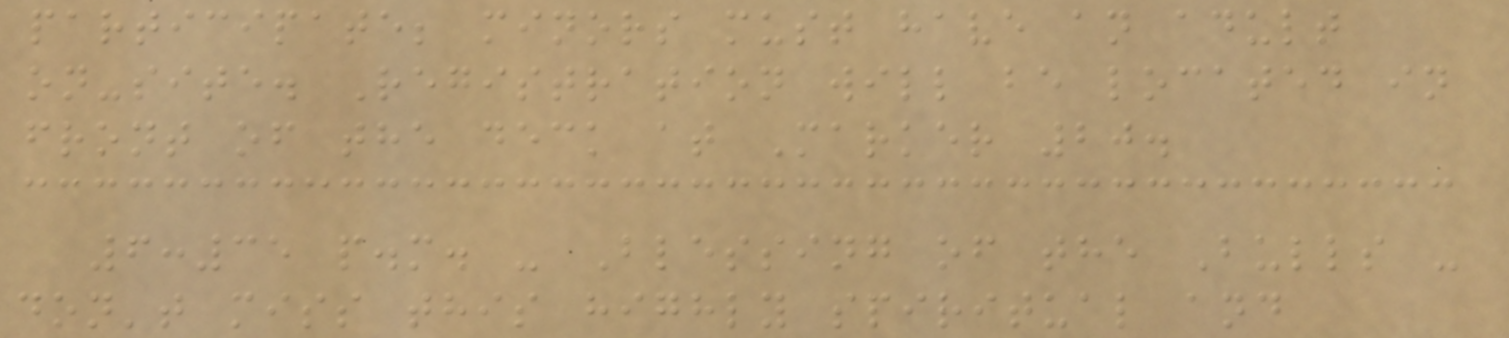participate; minors must have an adult
on-site. Registration will be located in
front of the deck at Marker 20.
6:35 p.m. - Blessing of the Bulls -
don't miss this highly spiritual and
